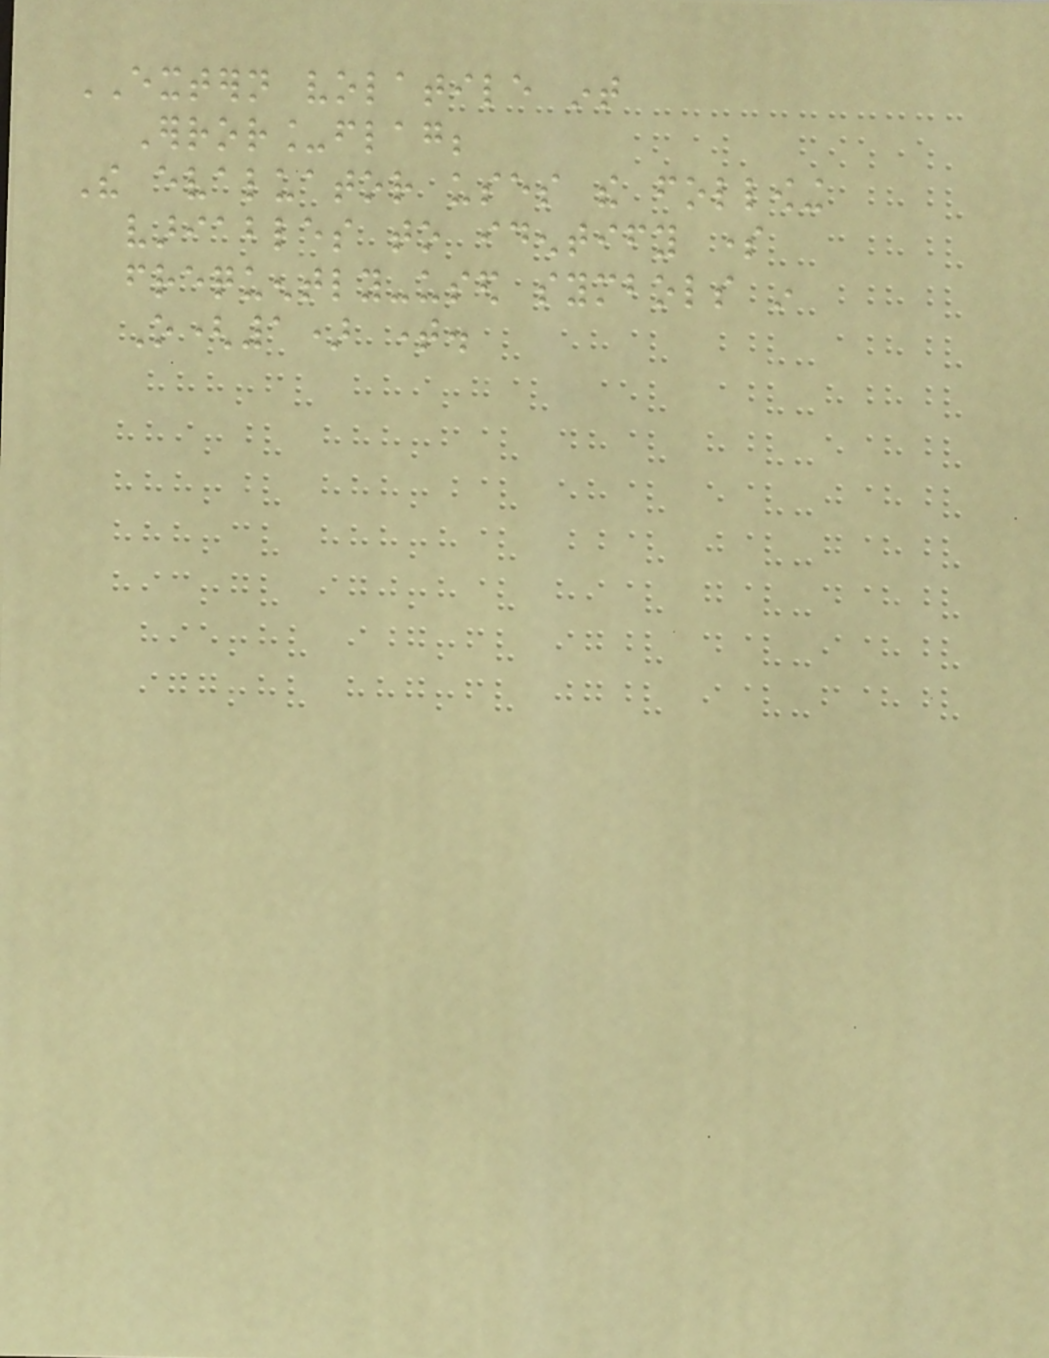EXTERN volatile int
Error_flag;
The evaluator uses the following
variables to identify some
frequently-used symbols in
O(1) time.
